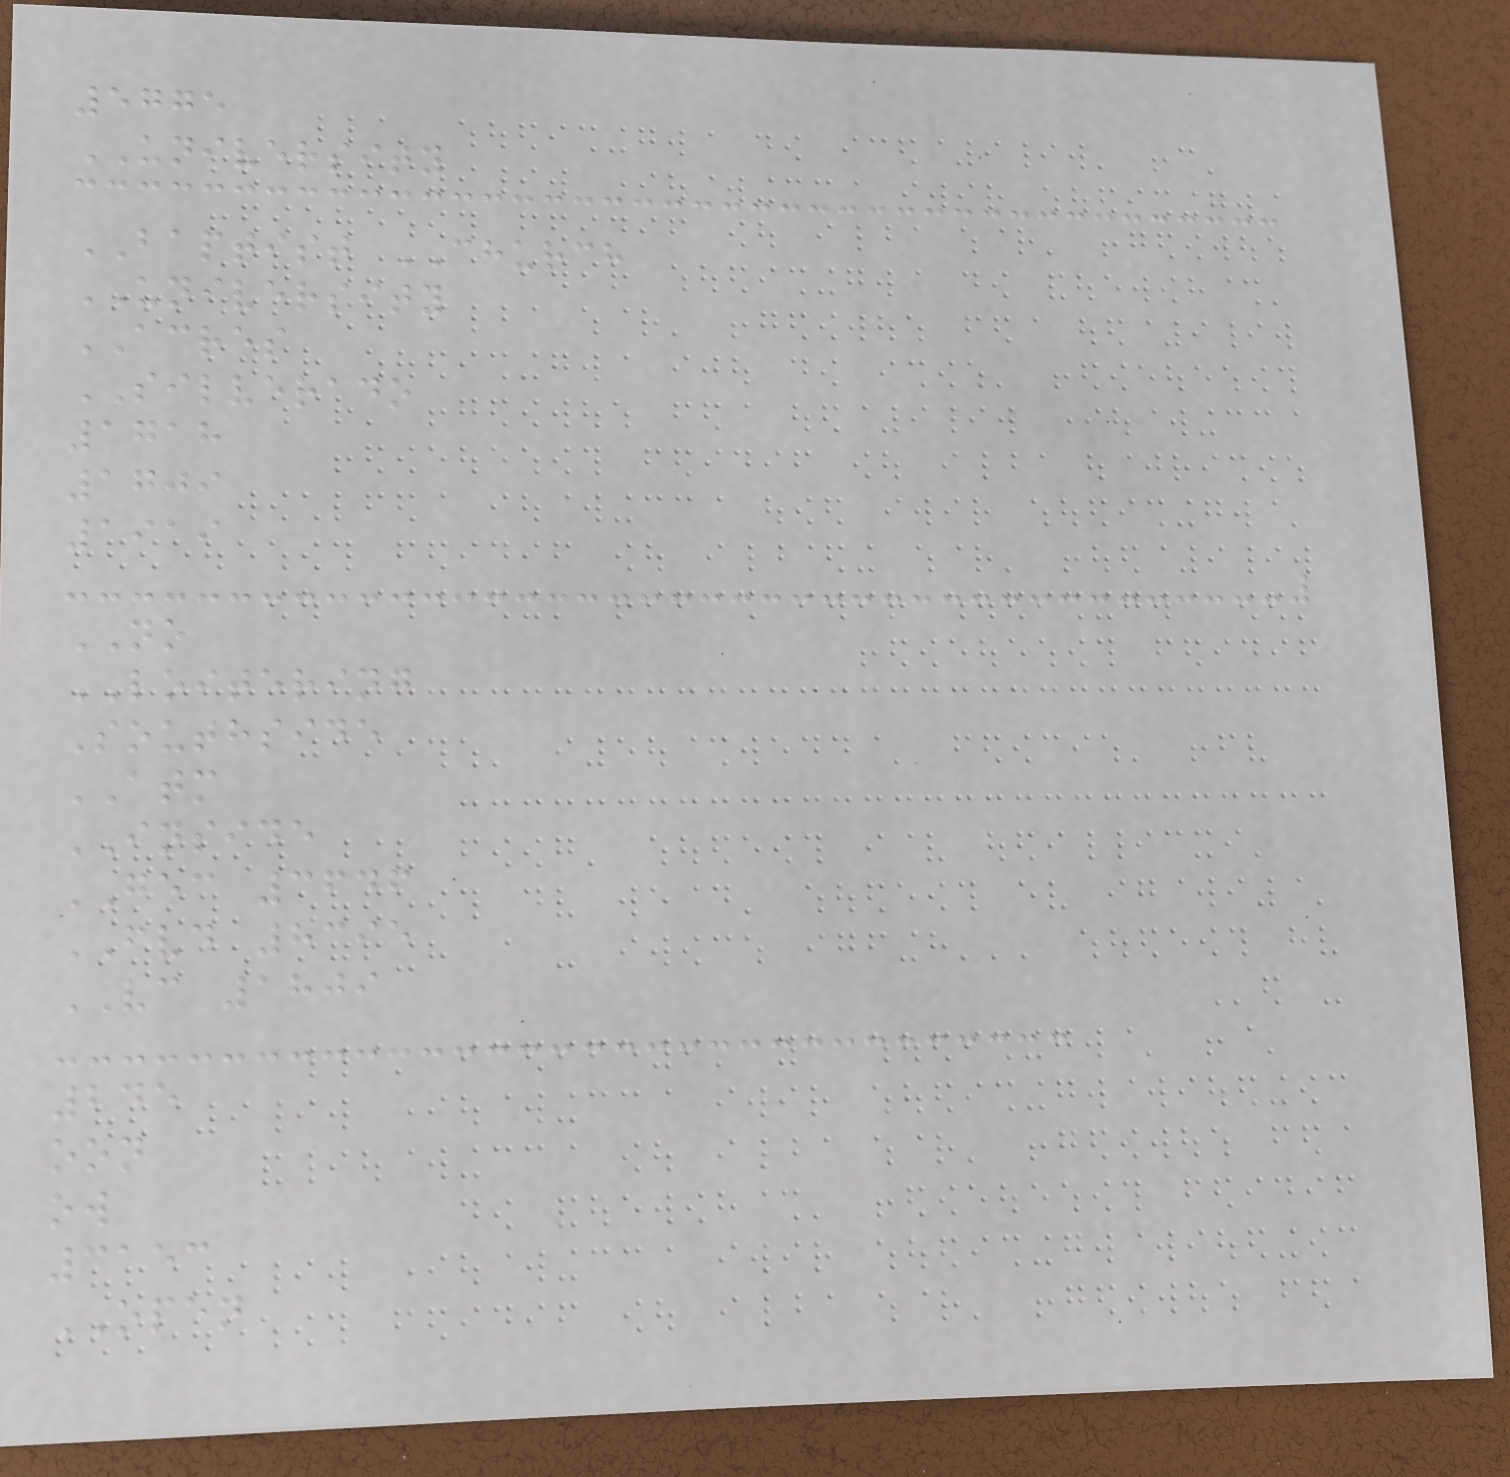5775
UNIVERSITY
BAPTIST CHURCH
UNIVERSITY
ACRES
SILVERADO
1718
1709
1919
NO
LOITERING
Southside
ATM
INSIDE
GEC 3646
FVD 8395
VC 1809
245
oon
ow
3153
OPEN
